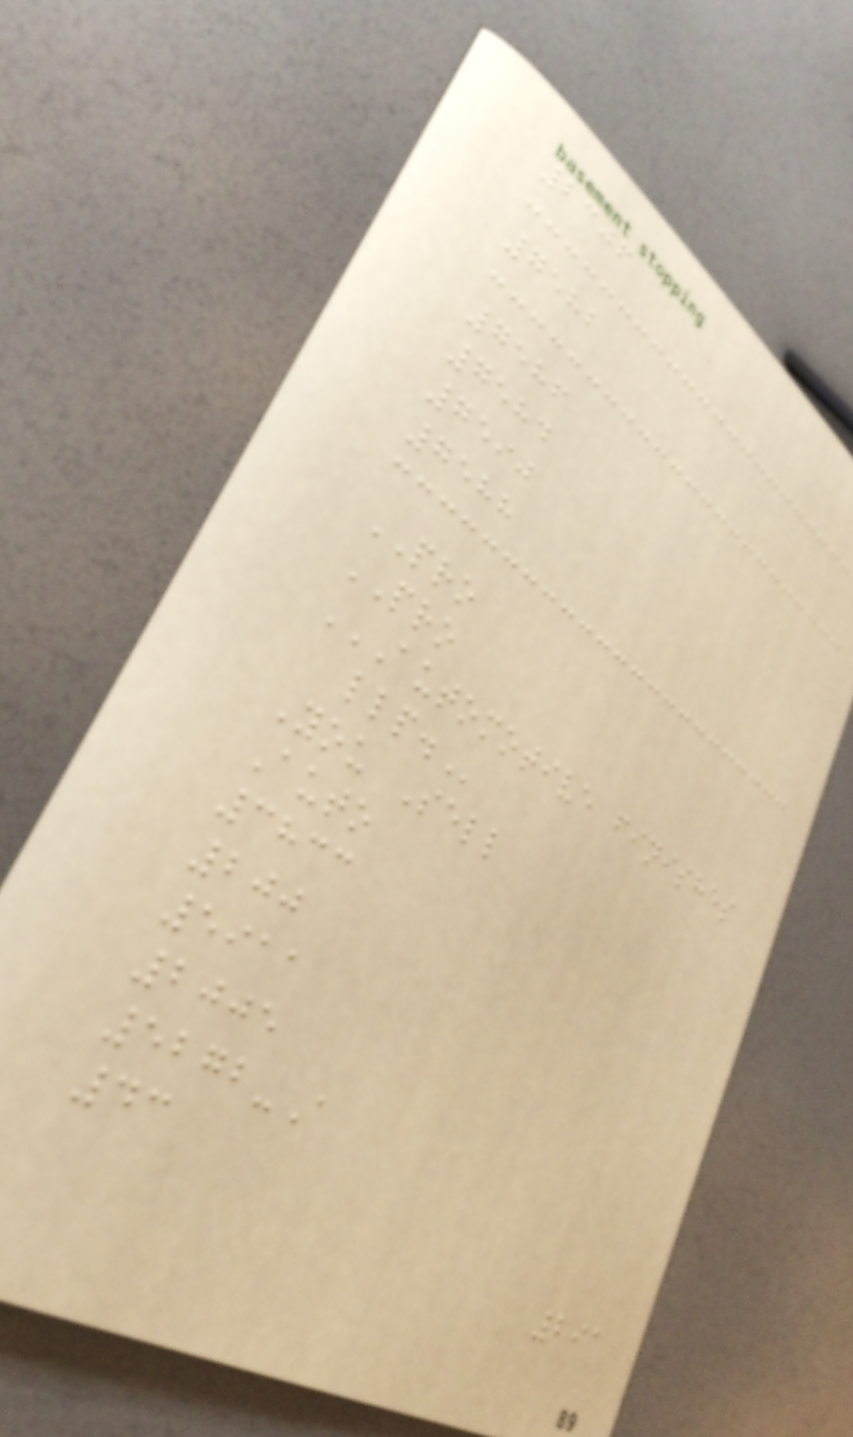2306
7582
7586
7584
7590
7588
PRO
PRO
AUTOMOTIVE FINISHES
LLP.
You Sell
Auto
3833
200
5911
2005
5272-A
43
291
